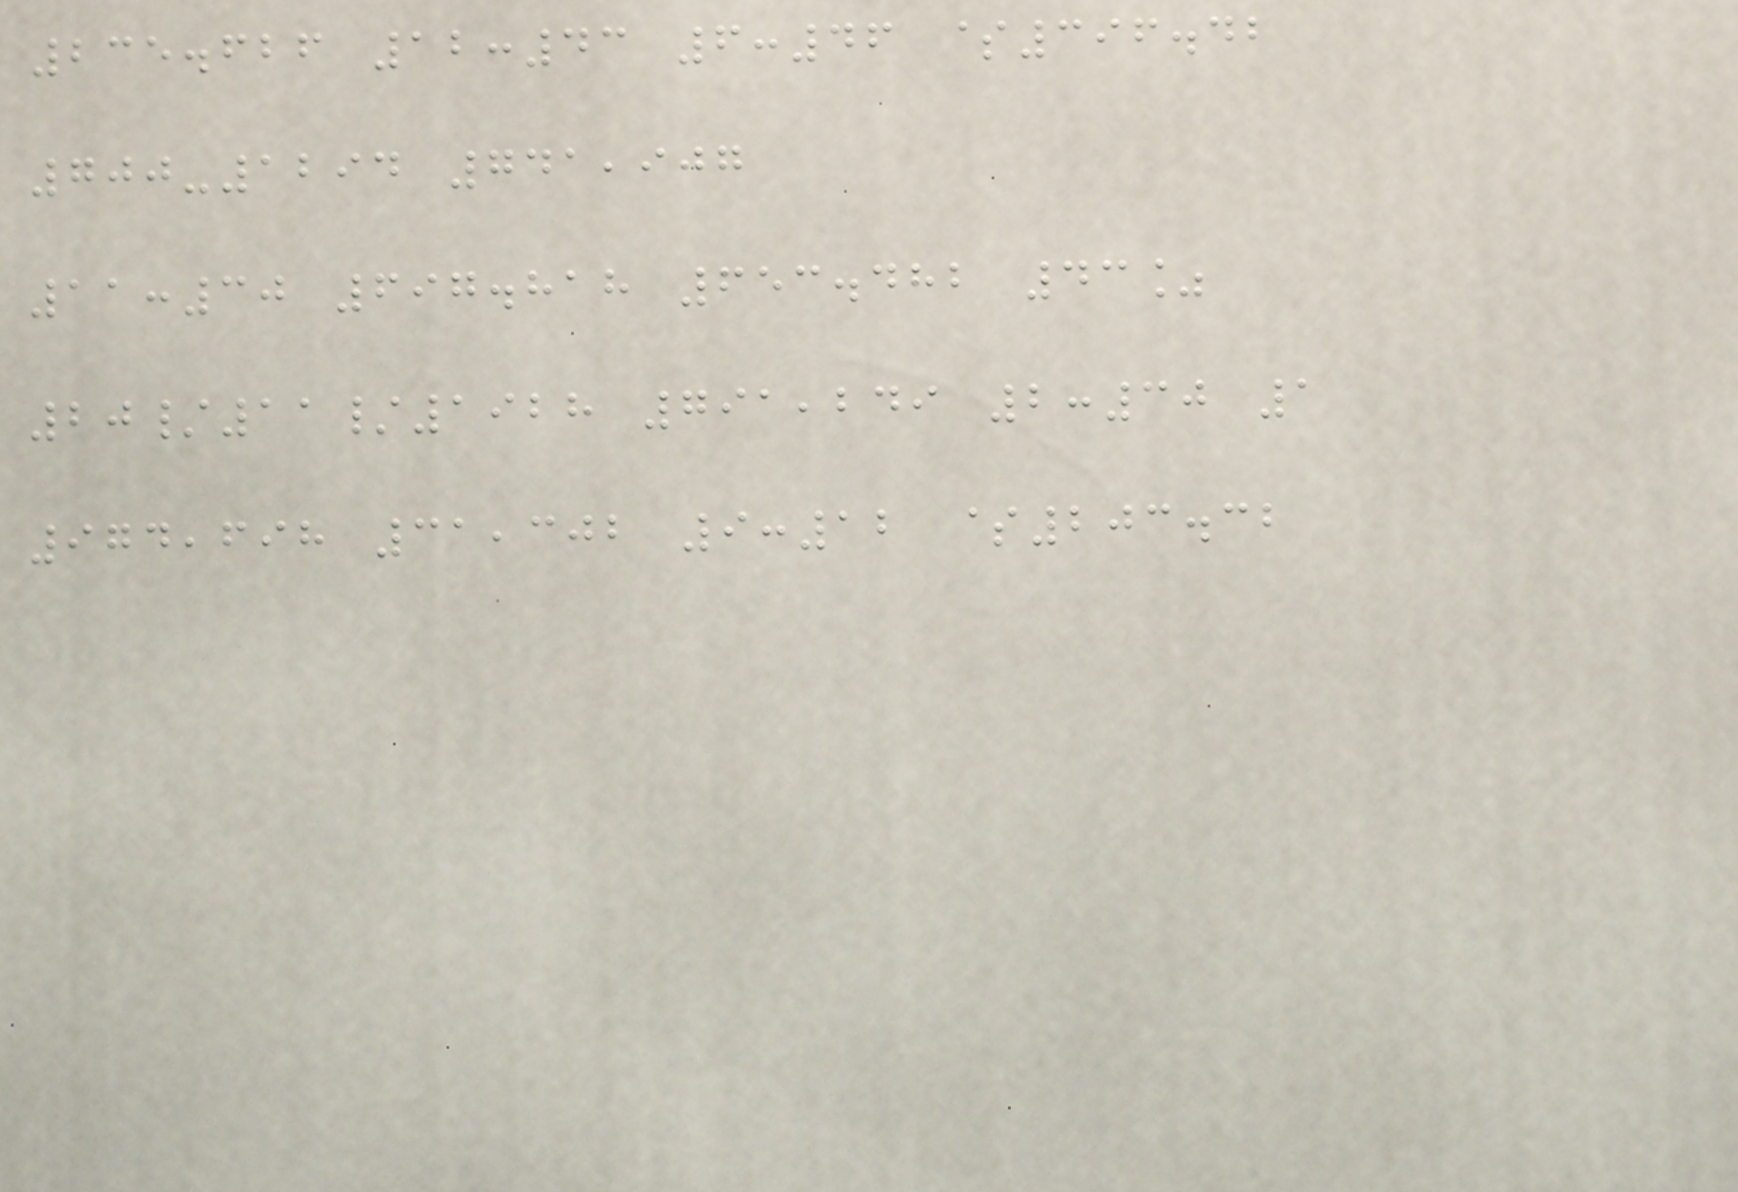235.626 12:43 6:46 $396.42
700-1294 741,907
11:30 697.818 653.482 43%
20/11/1928 791,249 2:30 1
974,698 31,302 9:12 $203.32
